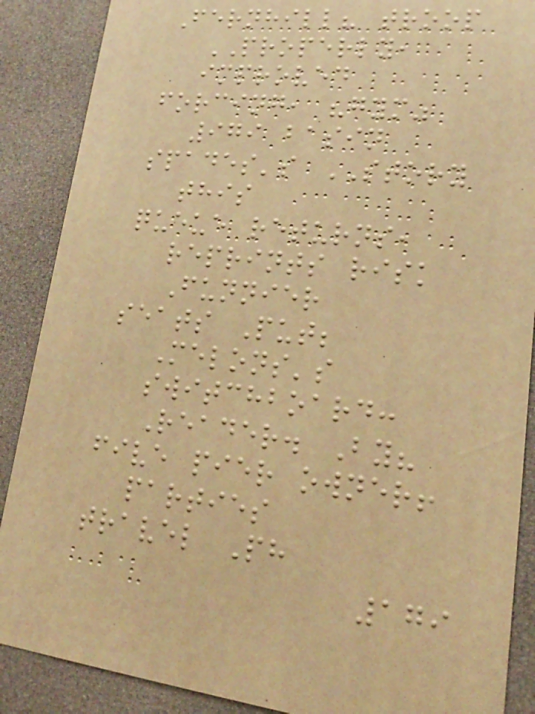Fernhill? troop
PROPERLY,
improved
forcing, "gym"
979 basin
spades's STORY
this
queue returns,
reprints risk
Funnier
seats Put;
Melons's
switchboard:
Reader. By?
five pier owner!
parties
travel Ph
179
